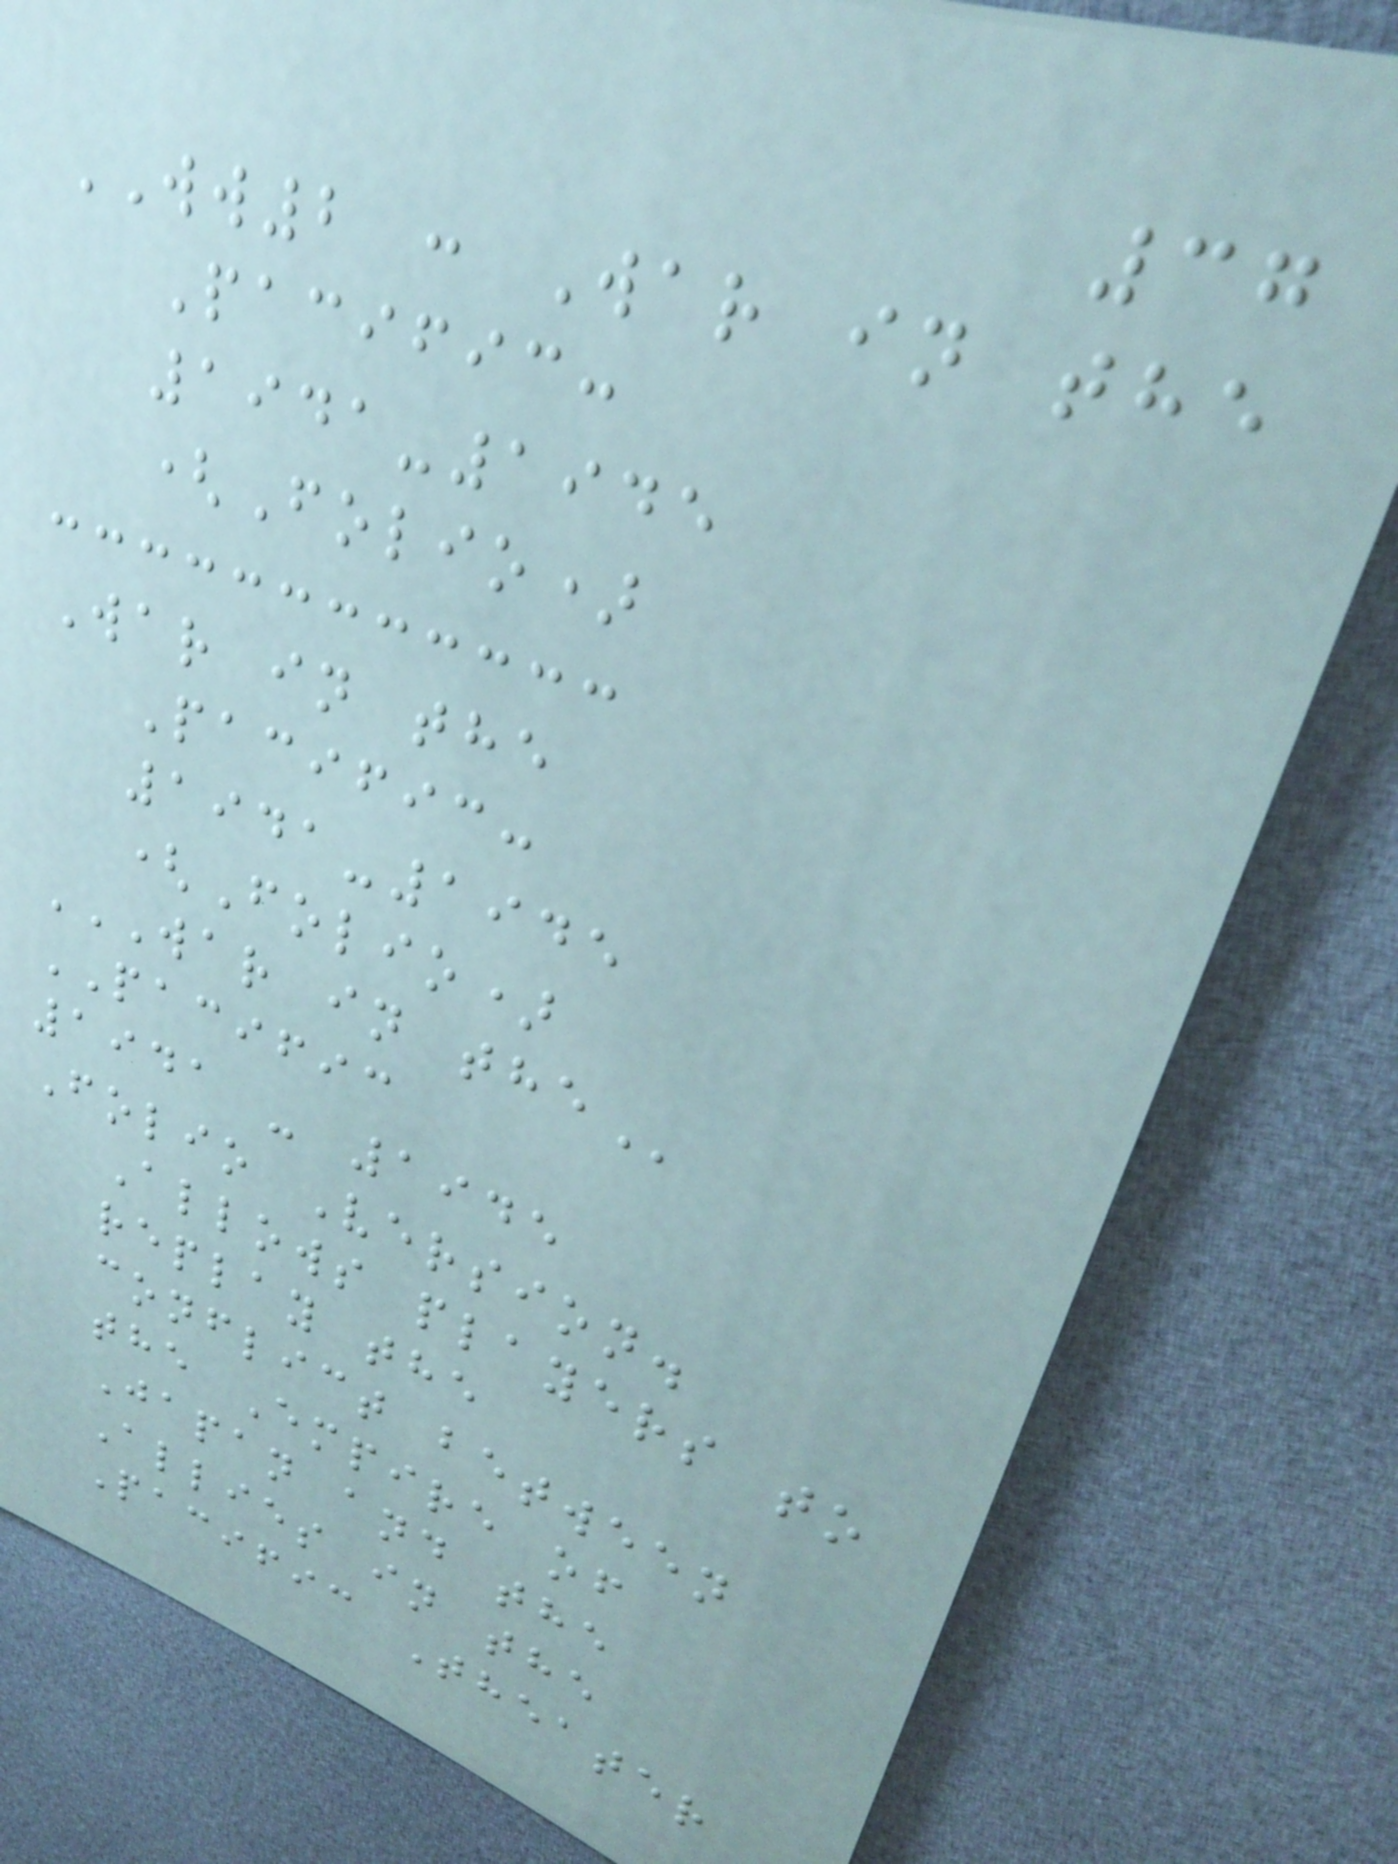37
WW2 : War in the
Pacific:
1941-1945
(Folio)
War in the
Pacific:
1941-1945
(Folio)
WAR IN THE
PACIFIC
1941 - 1945
Folio Version.
Allows players to
replay the
conflict between
the Empire of
Japan and the
Allies in the
Pacific Theater
